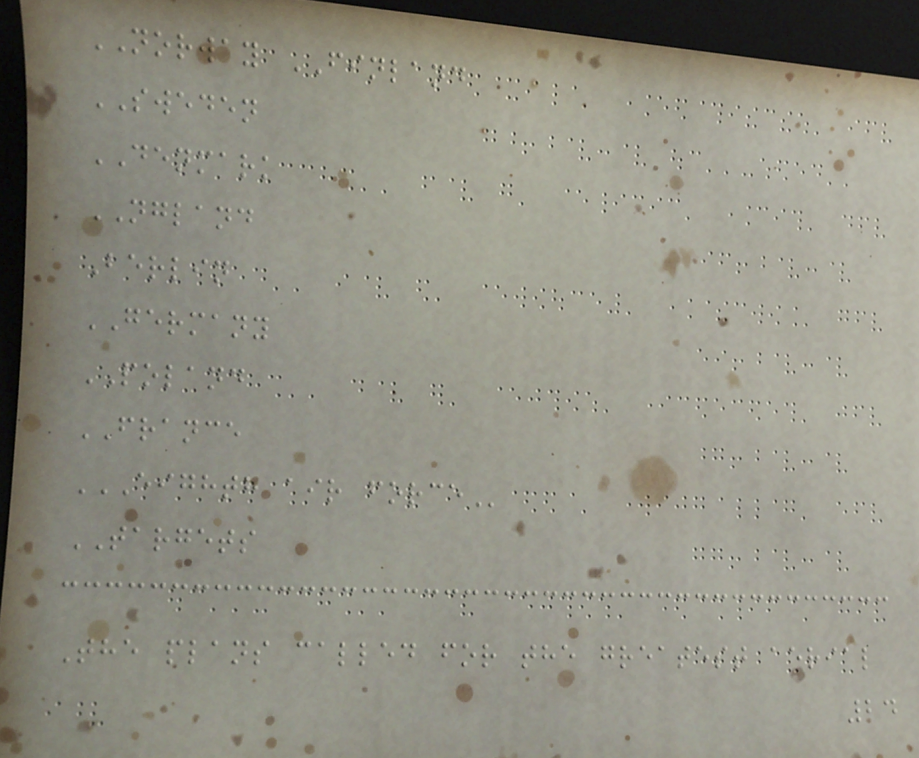NORWAY FINLAND
SWEDEN
DENMARK
NGLAND
Berlin
GERMANY
POLAND
FRANCE
EIGHTH AIR FORCE
TARGETS
The plans called for the greatest aerial
24
